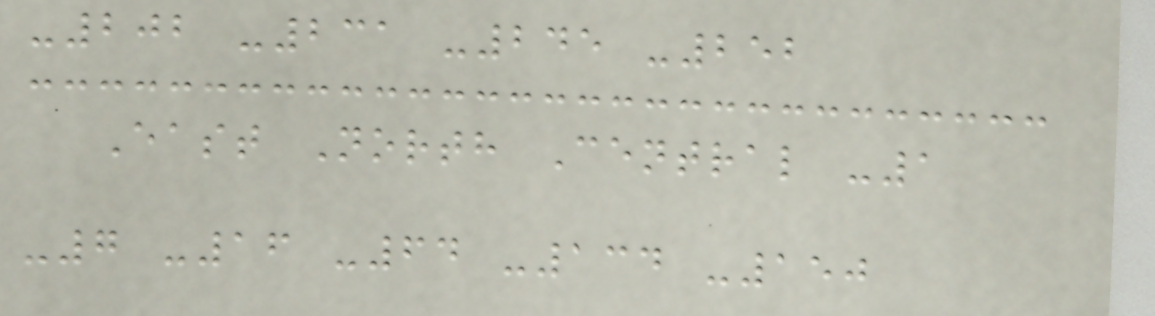-202 -231 -245 -252
East North Central -1
-7 -16 -64 -134 -150
